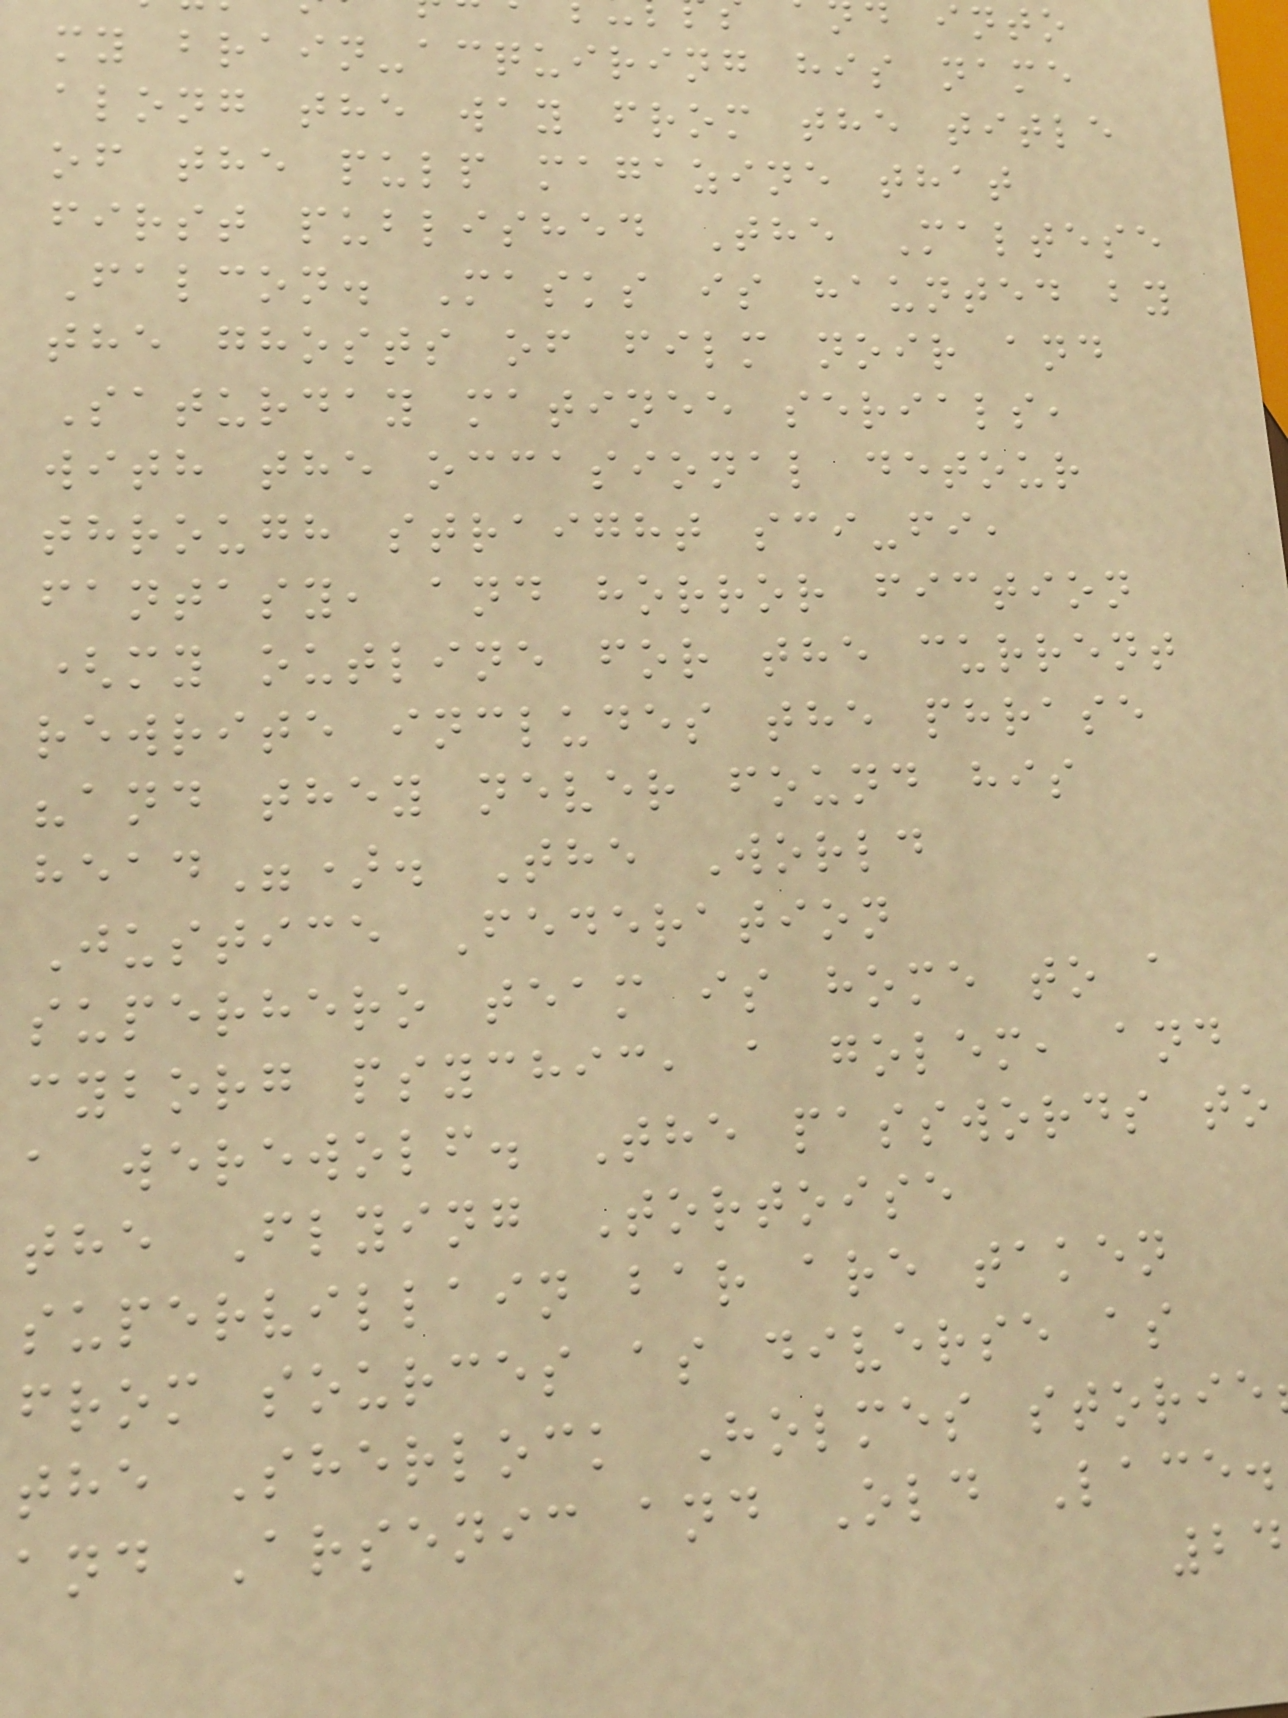my brain-acquiring his name
along the way from the title
of the pulp magazine that
first published The Maltese
Falcon. Masks is haunted by
the ghosts of film noir and
Saturday matinee serials,
with the occasional detour
through straight sci-fi,
fantasy, and horror fiction
(my outline for the current
rewrite includes the phrase
"and they never found his
head"). The World
Justice Federation
superhero team is home to a
cyborg psychic, a golem, and
a werewolf. The passwords to
the Flying Tortoise
supervillain bar are taken
from sources as diverse as
the Sherlock Holmes storie
and Arsenic and Old Lace.
